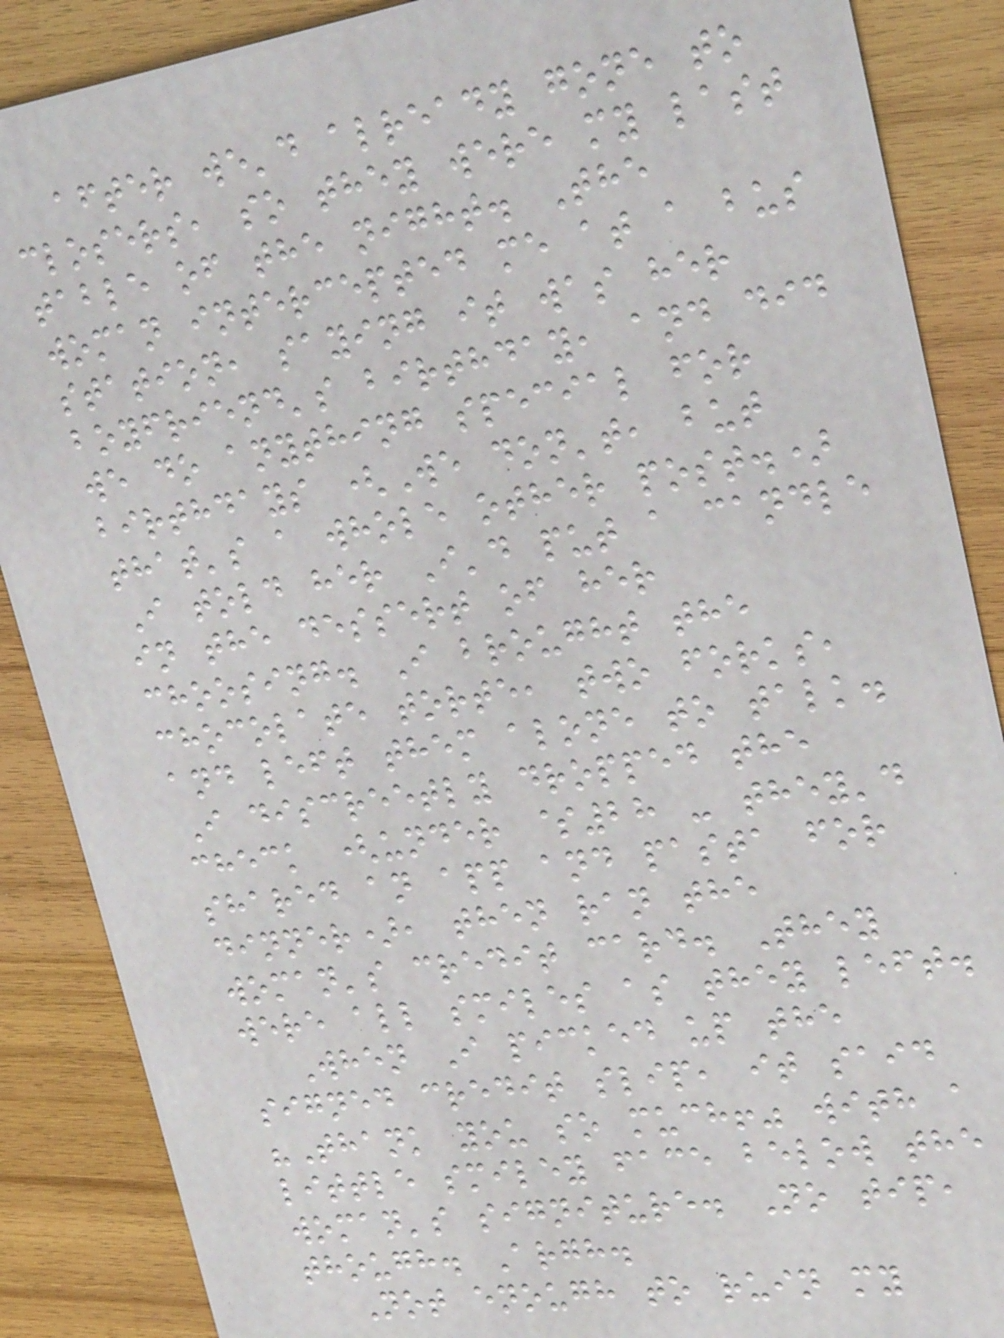after we'd already gone to
closers, so they were my last
table of the night. The
woman intercepted me at a bus
station, saying it was her
boyfriend's birthday, and did
we do anything special for
birthdays (We don't, but
that's a whole other post.)
I told her I'd put a candle
in the dessert of her
choosing. I brought the
chocolate torte, two forks,
and left them alone to talk.
I discreetly dropped the
check (under $28 - they'd
shared an app and pasta for
dinner), then ran the
woman's credit card. They
were all smiles as they left.
When I picked up the
signed credit slip, it said
"Thank you so much!" with a
little smiley face below the
woman's signiture. No tip,
though. Argh.
Not enough to ruin my
